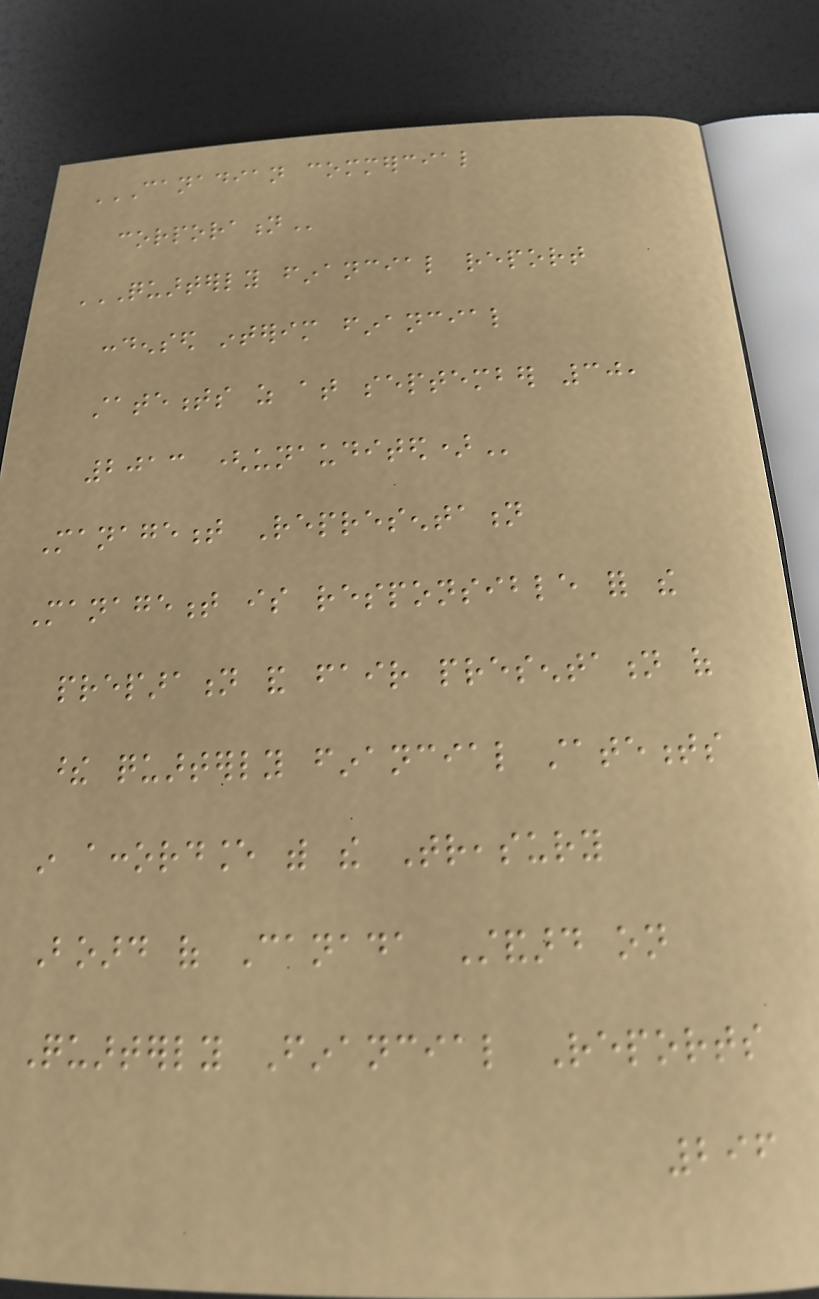CANADIAN COMMERCIAL
CORPORATION
QUARTERLY FINANCIAL REPORT
CONDENSED INTERIM FINANCIAL
STATEMENTS AS AT SEPTEMBER 30,
2013 (UNAUDITED)
Management Representation
Management is responsible for the
preparation and fair presentation of
these quarterly financial statements
in accordance with the Treasury
Board of Canada Standard on
Quarterly Financial Reports
296
